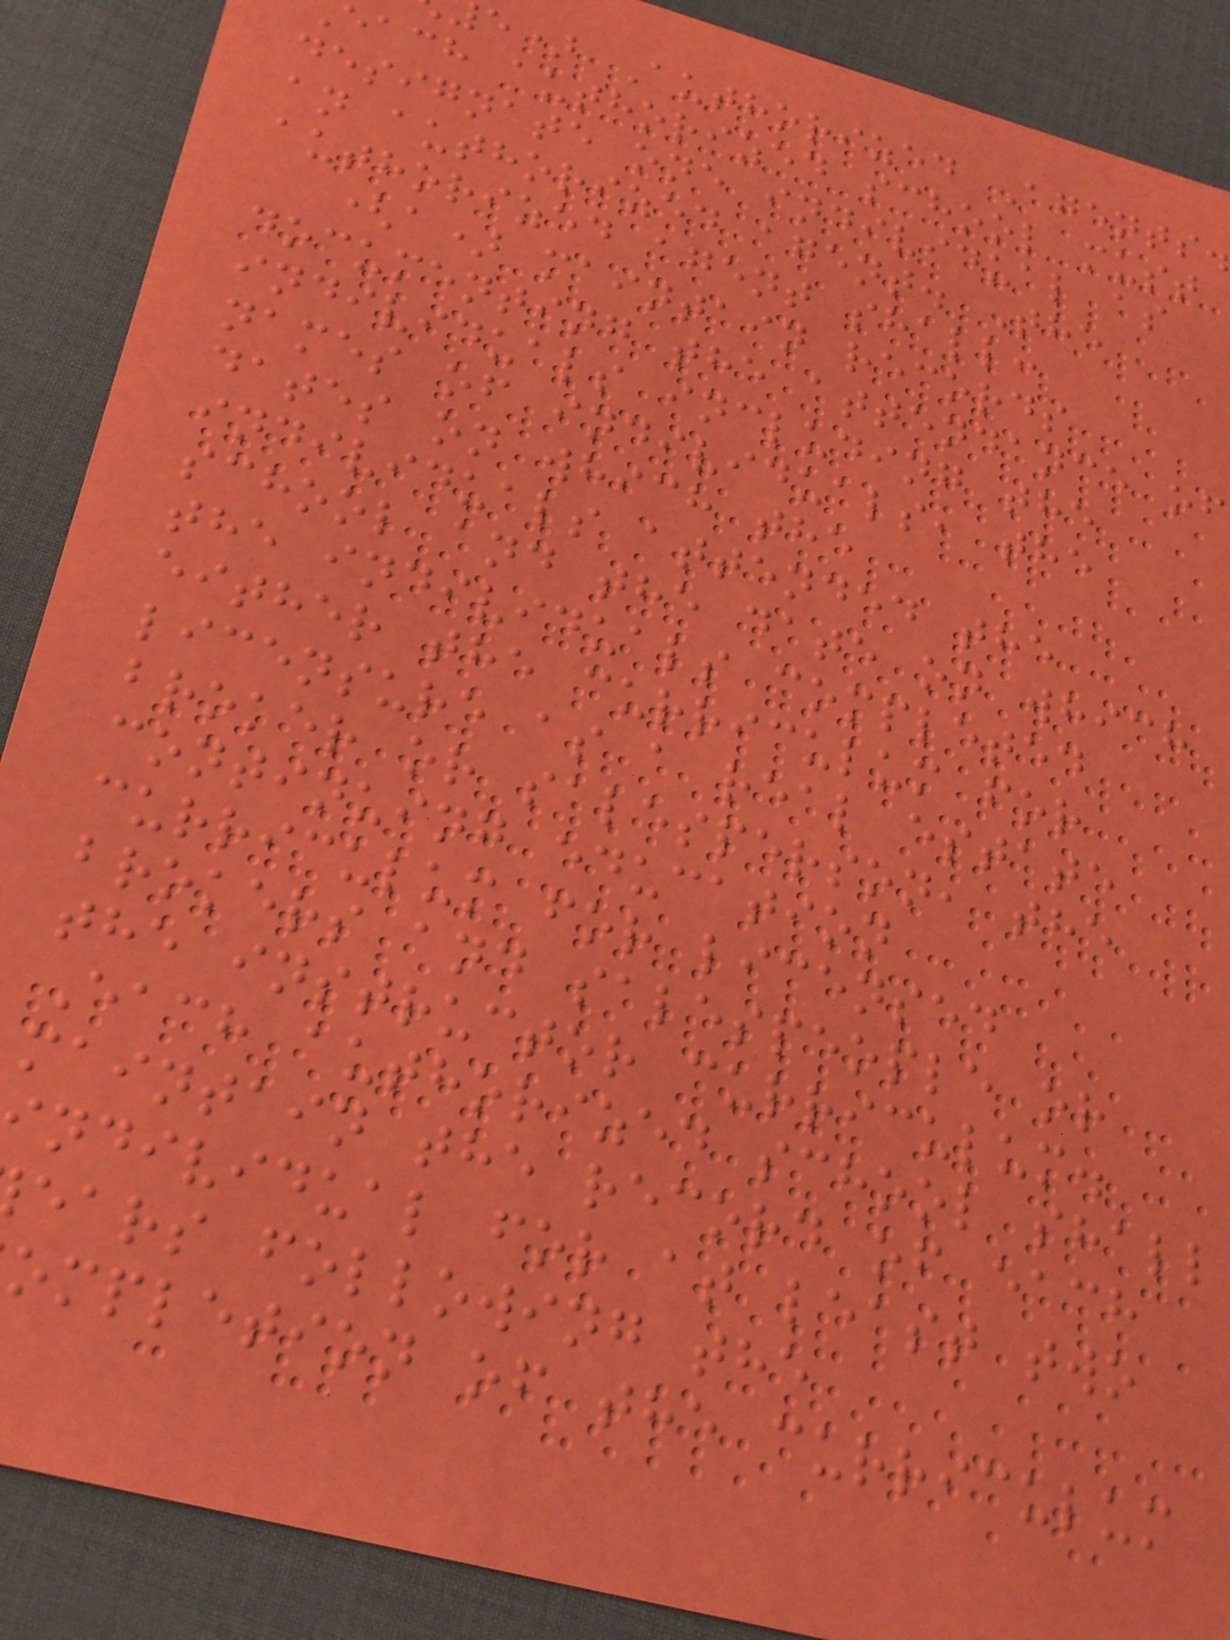e) Authorized Agents.
each authorized school must
designate one individual as
an authorized agent. The
authorized agent shall:
(a) maintain records
documenting the attendance of
individuals including the
names of individuals, the
dates on which the
individuals attended the
school and the date on which
the individuals completed
either the curriculum for
licensure as a real estate
broker or salesperson, the
continuing education
curriculum for licensed
brokers and salespeople or
the instructor curriculum.
Each authorized school shall
maintain the record of each
ndividual for at least two
ears following the
ompletion of the curriculum
